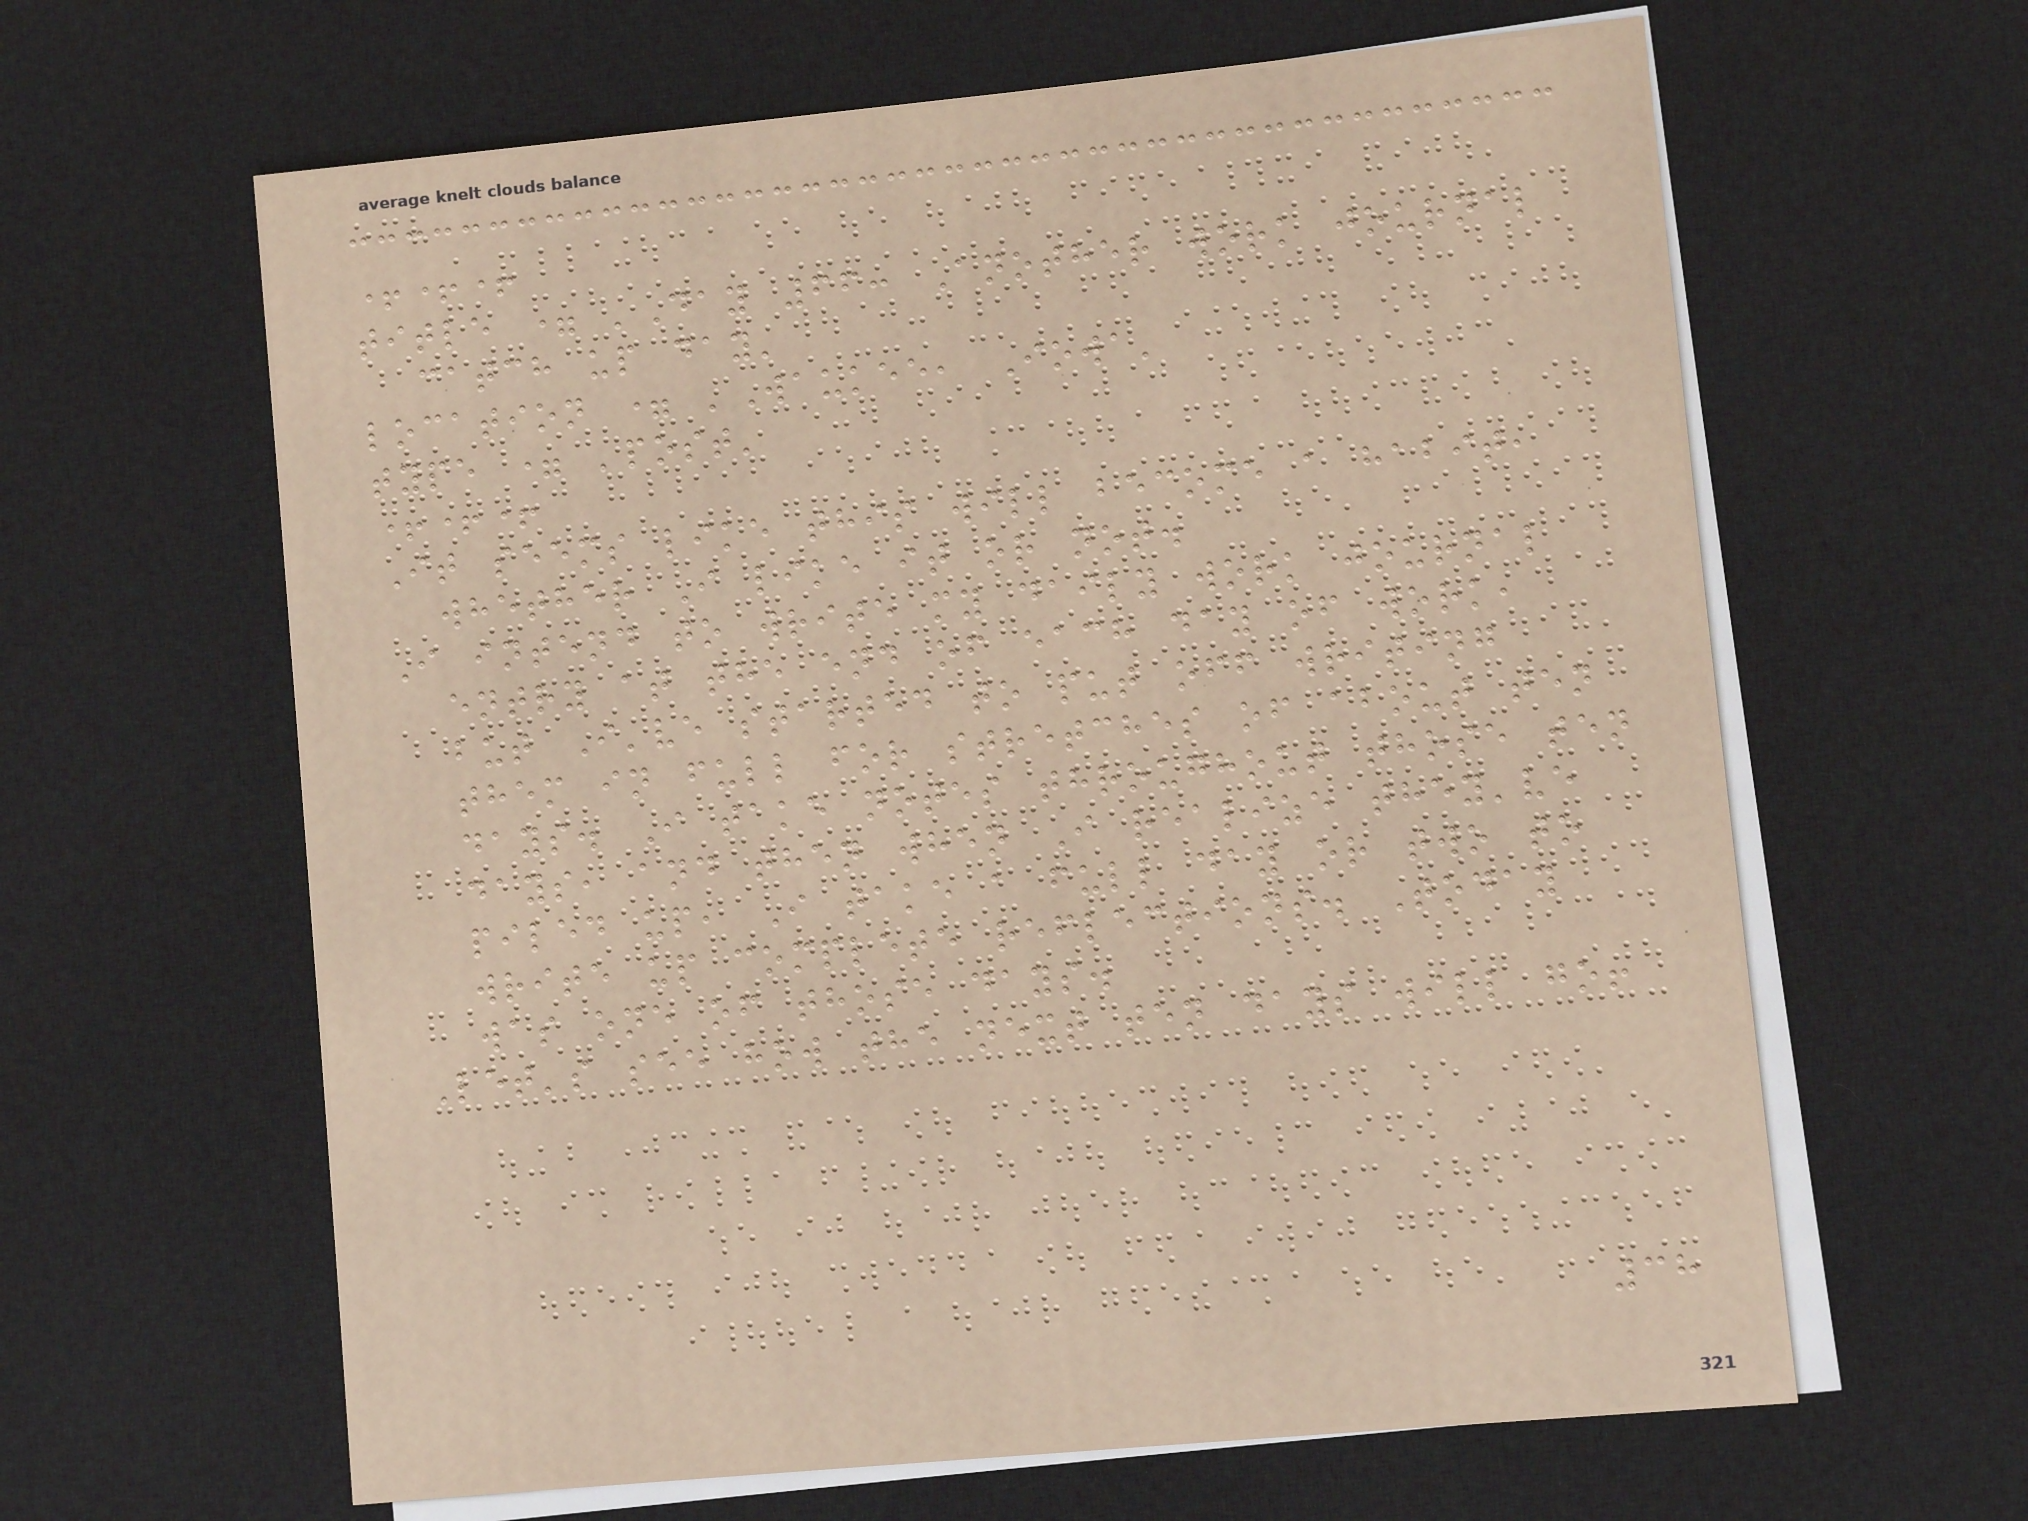+++
title = 'Day 66: Another work journal
catch up day'
location = 'Waukee, Iowa'
type = 'post'
+++
It seems like this will become a habit,
whether I like it or not.
I intend to write my daily work journal
entry at the end of each day of work,
but I've started to put off writing
them in full for stretches of about ten
days. I take notes throughout those ten
days, and then when I realize they've
piled up, I take a full day or two to
write up complete reflections. Today
was one of those days.
Let's see how the next ten days will go!
38
